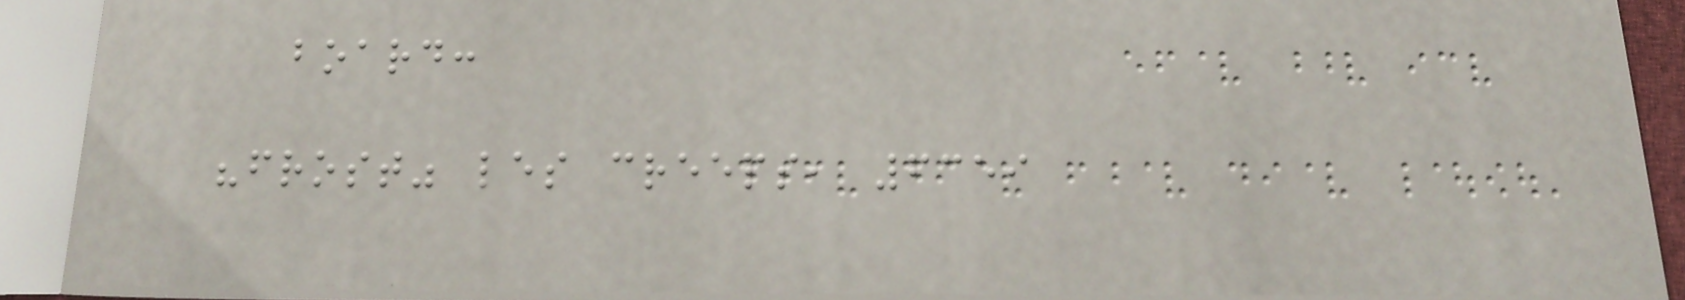board:
"frost" les creeps, 6359
